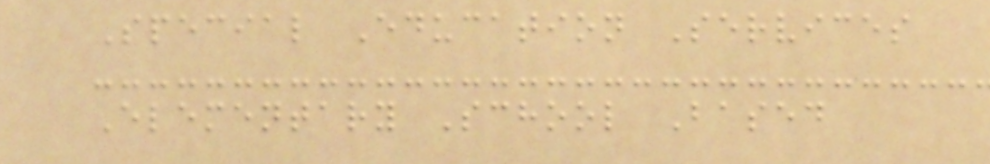Special Education Services
Elementary School Based
